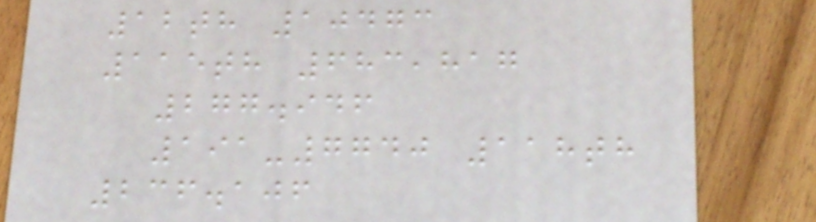12th 10473
115th 683,817
277.946
191-7740 118th
236.106
